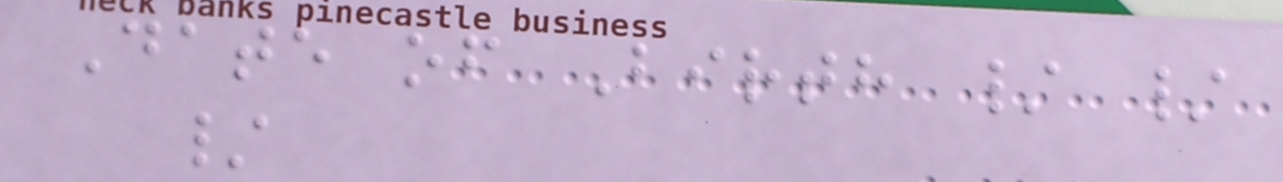Date of Birth / /
/
